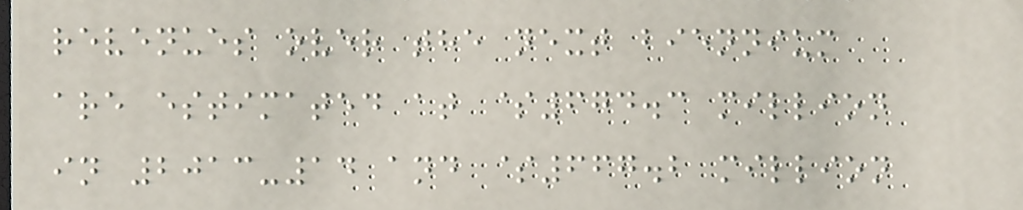revenues over the next biennium
are estimated at $674.3 million
in 2013-14 and $667.2 million
